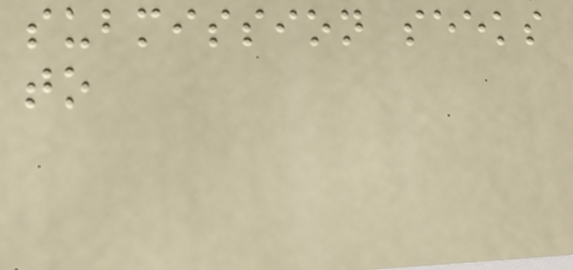submission seeks
to
